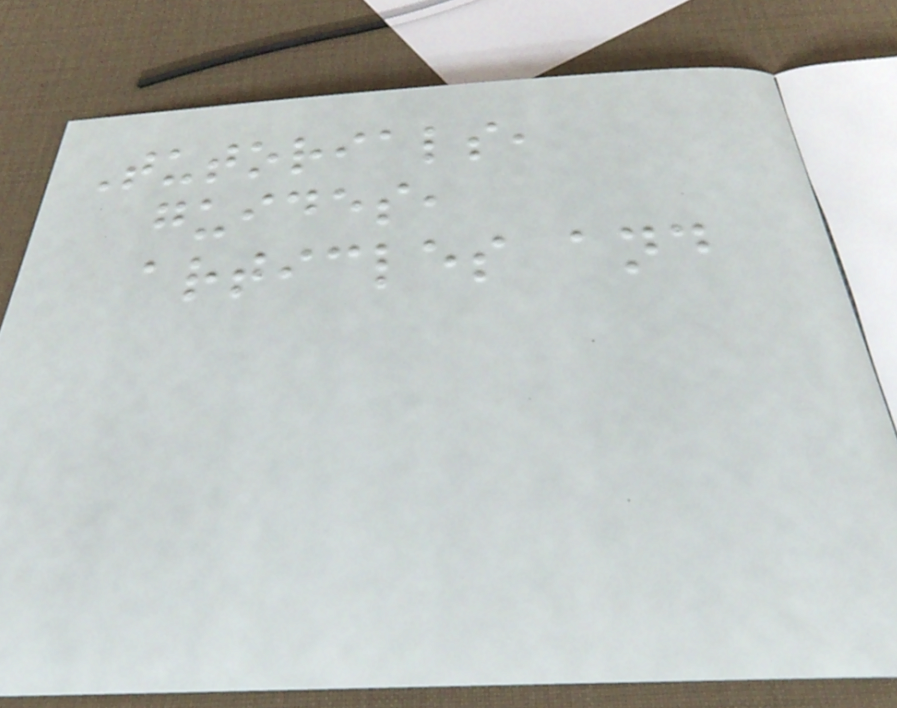Tutorials,
guides,
articles and
